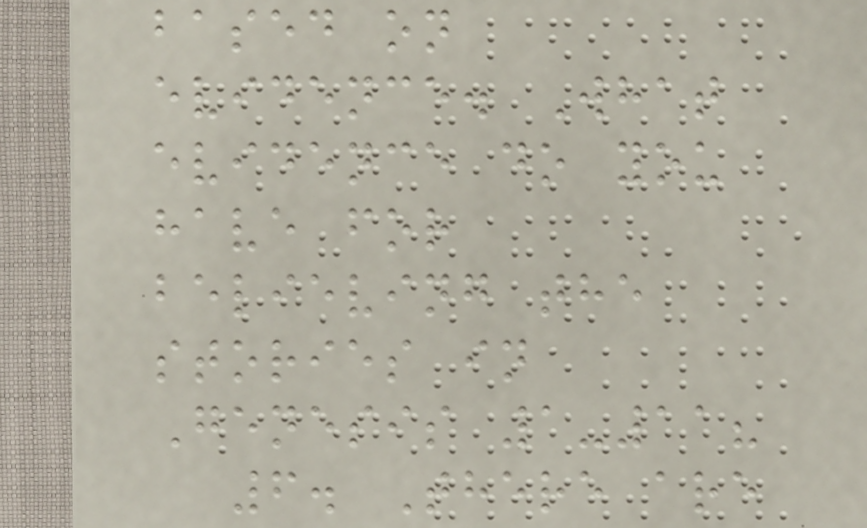based on
evidence. What
evidence do you
have for
believing the
stories in
Genesis 1-11?
6. There are
